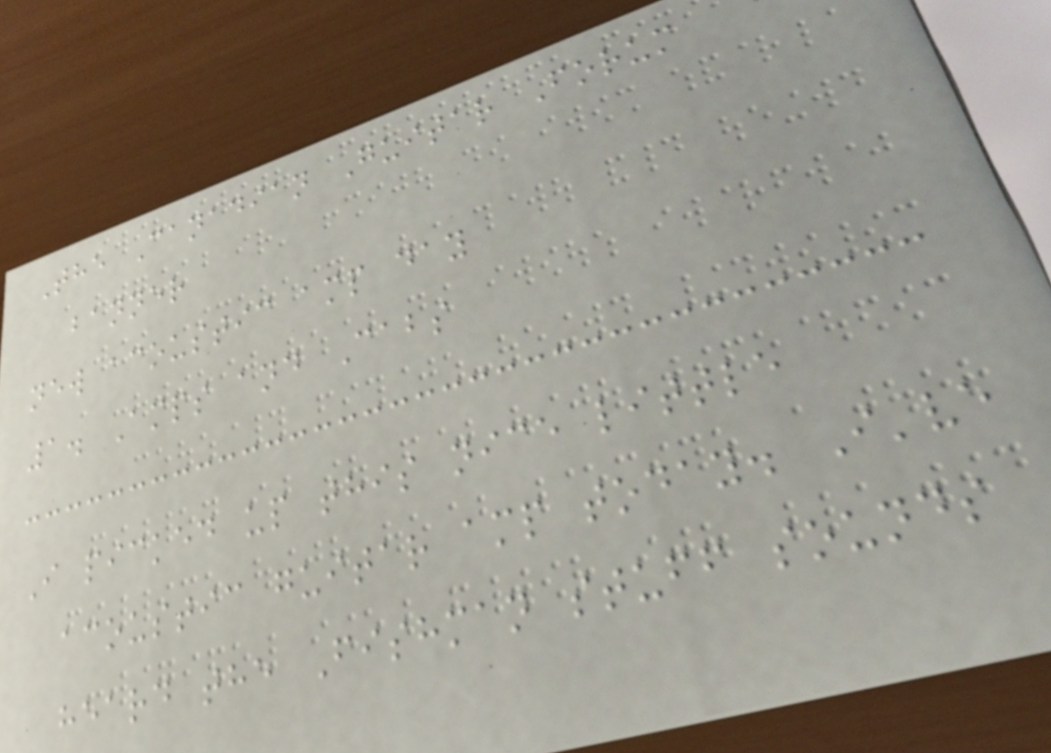The Canadian Guitar Forum
banner
new acoustic amp day
1. Amps and Cabs
I picked up this nice little
acoustic guitar amp today. I've
heard the Fishman stuff sounds
